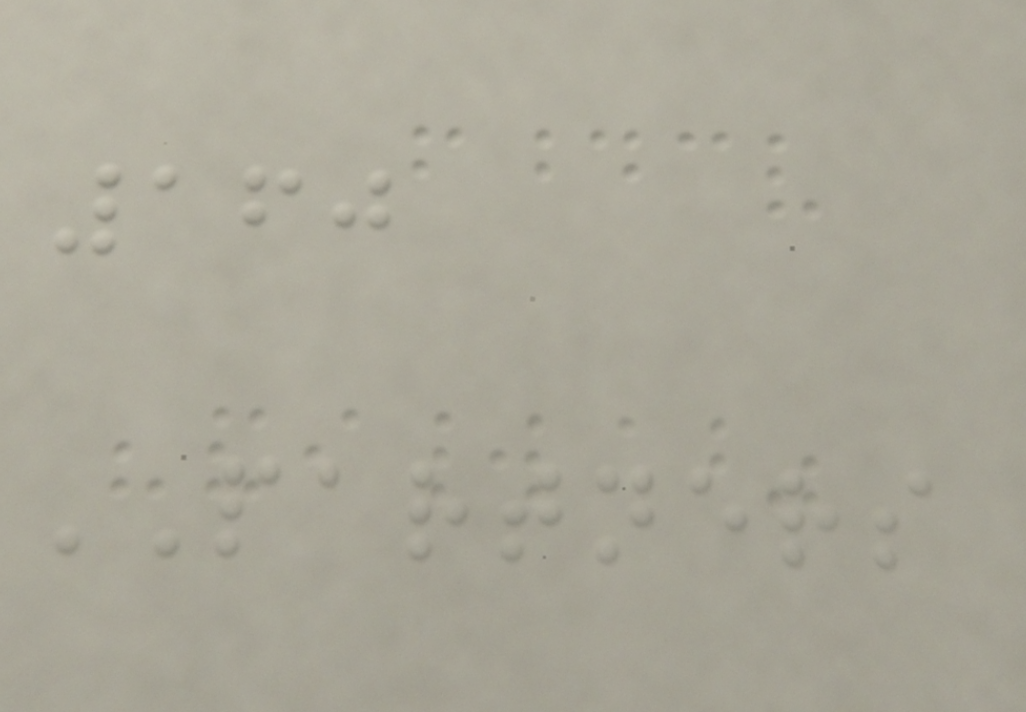160
PARTNERS
